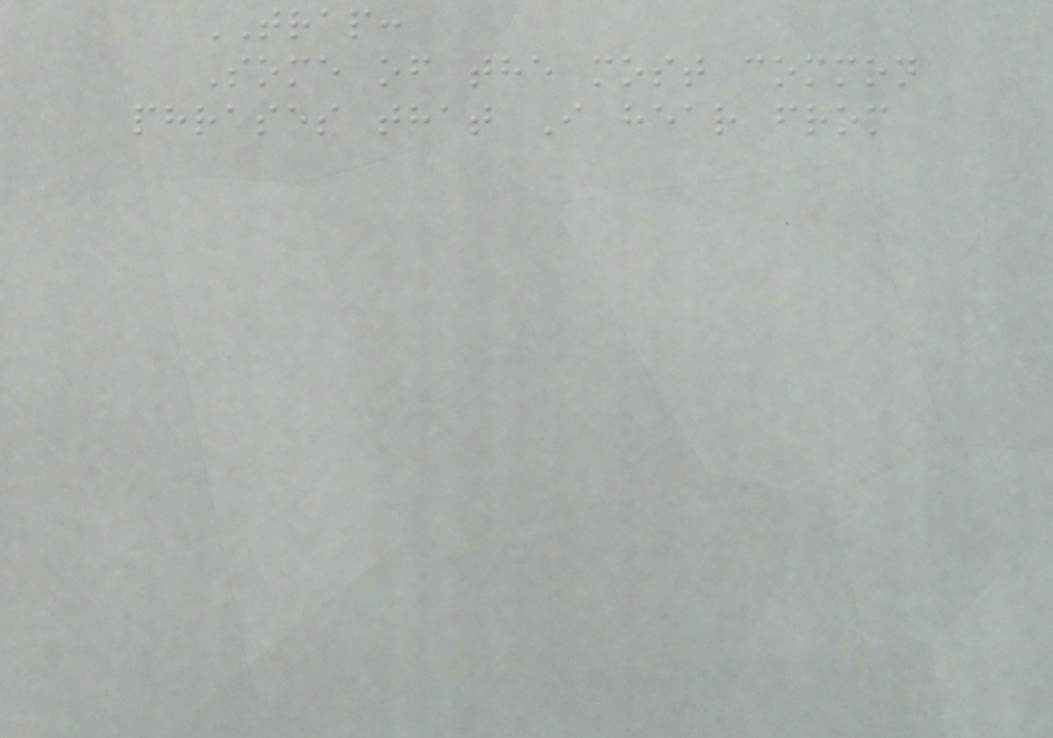TRAP:
Some of the most common
phrases that I hear from
